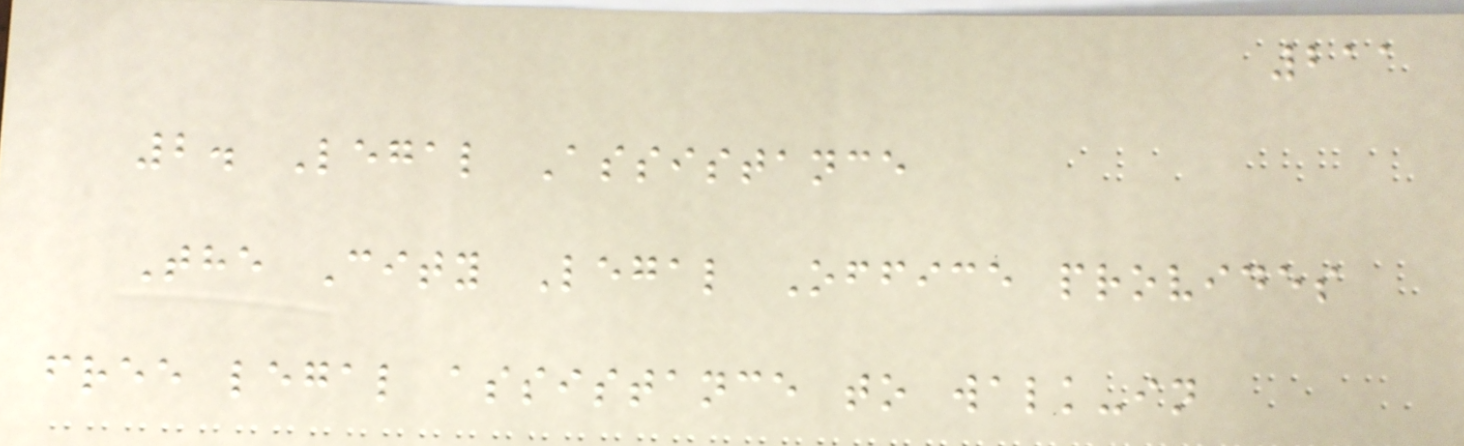211
2. Legal Assistance
The City Legal Office provides
free legal assistance to walk-in
